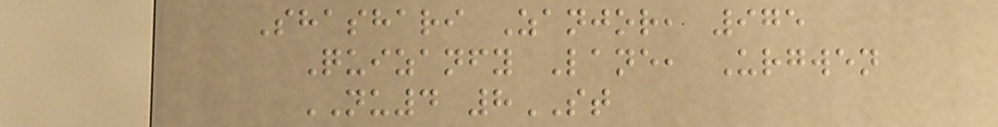Shashari Zanjor, 975
Quizanfy Lane, Urgwen
NU4 8ST
